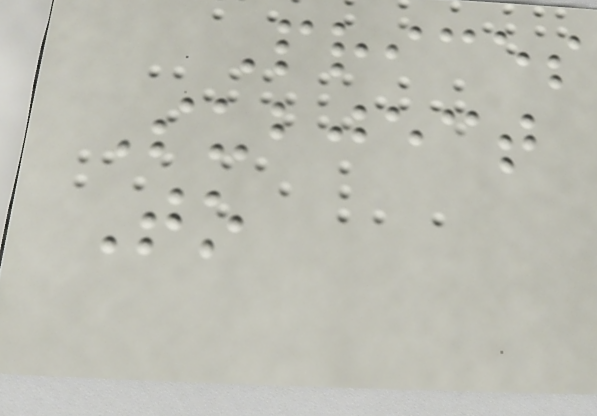Prices
Subject
To
